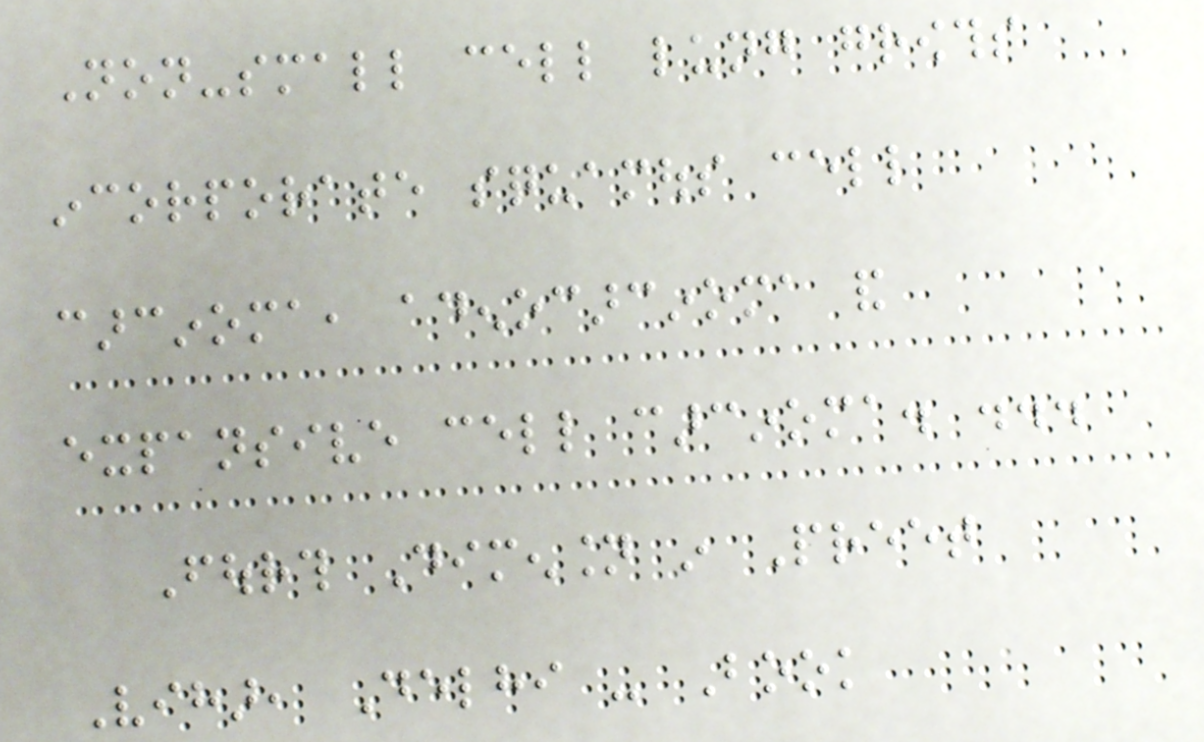Non-small cell lung growths
incorporate squamous cell
carcinoma, adenocarcinoma and
expansive cell carcinoma. ...
Fourth Dimension in Preet
Vihar, Delhi - Book
